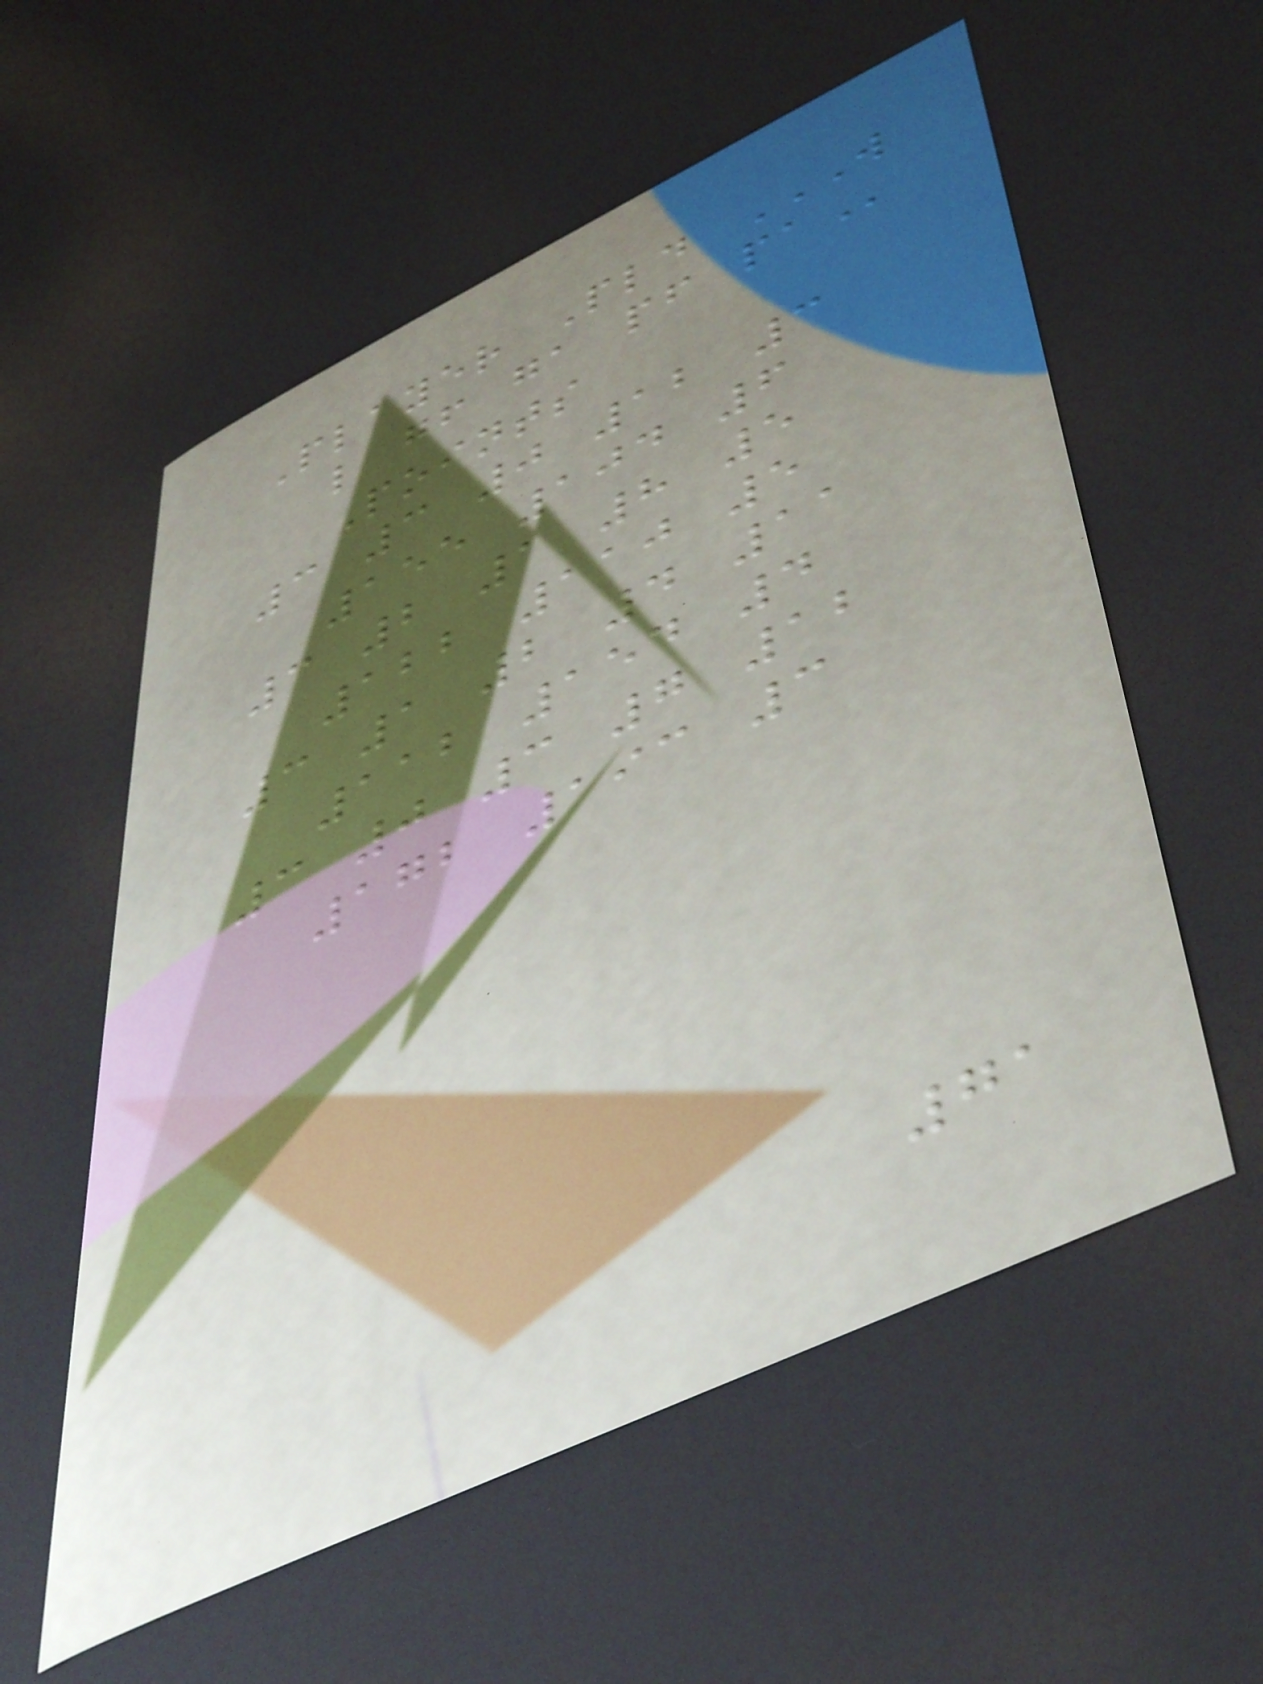Player Pld W
L GF GA PF PA
Points
3 3 0 12 3
155 104 6
3 2 1 8 5
122 110 5
3 1 2 4 11
112 154 4
3 0 3 7 12
172 193 3
71
